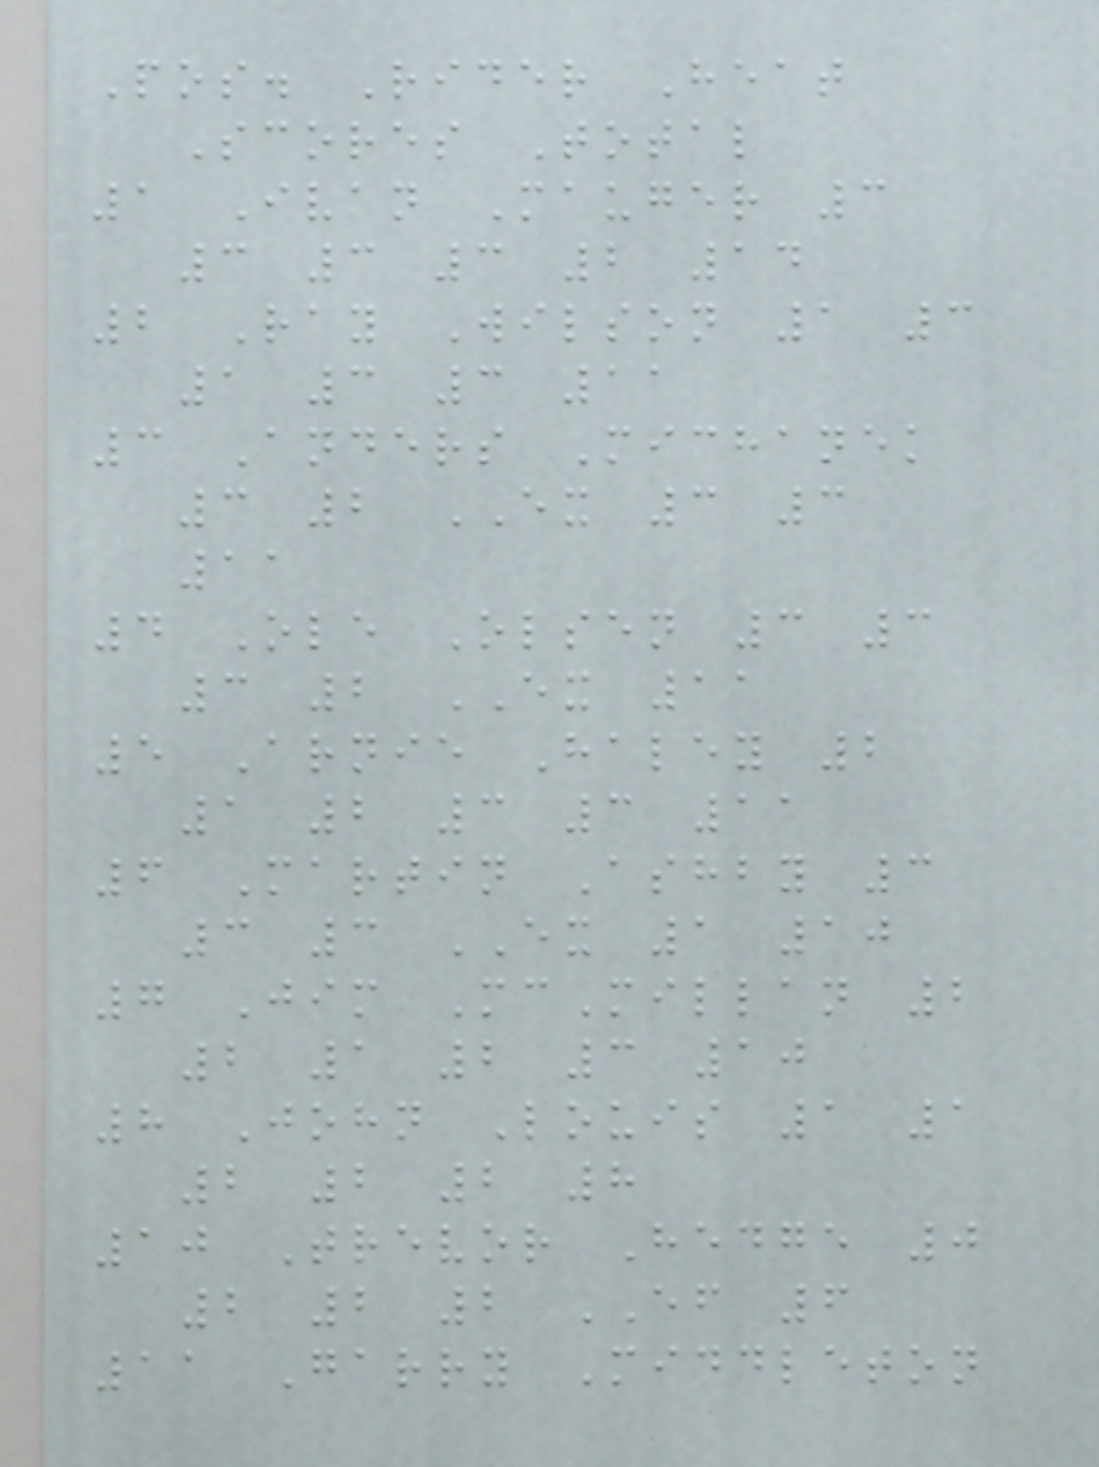Pos. Rider Heat
Scores Total
1 Ivan Mauger 3
3 3 3 2 14
2 Ray Wilson 1 3
1 3 3 11
3 Anders Michanek
3 2 EX 3 3
11
4 Ole Olsen 3 3
3 2 EX 11
5 Arnie Haley 2
1 2 3 3 11
6 Martin Ashby 3
3 3 EX 1 10
7 Jim McMillan 2
2 1 2 3 10
8 John Louis 1 1
2 2 2 8
10 Trevor Hedge 0
2 2 2 EF 6
11 Garry Middleton
